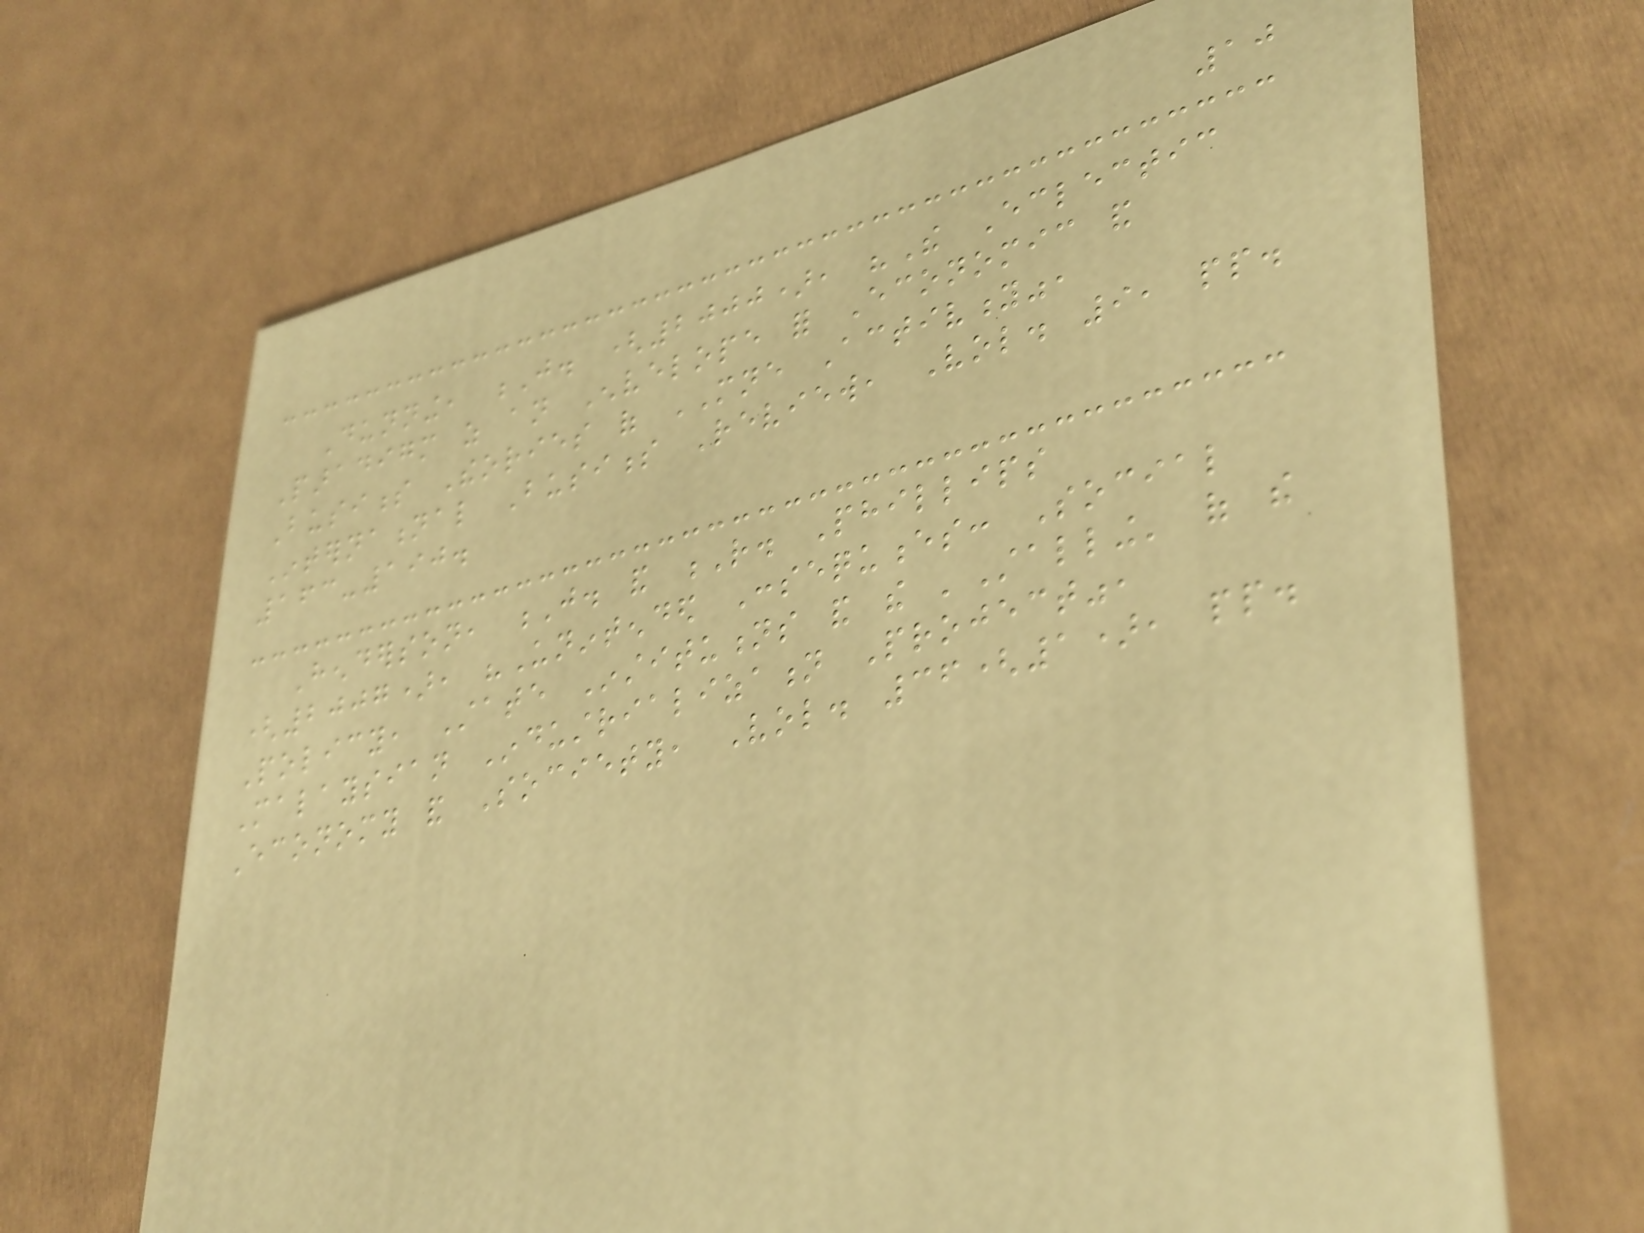10
Dunning, J. (2000), "The Eclectic
Paradigm as an Envelope for Economic and
Business Theories of MNE Activity",
International Business Review, Vol. 9, pp.
163-190.
Henderson, J. and R. Phillips
(2007), "Unintended Consequences: Social
Policy, State Institutions and the 'Stalling' of the
Malaysian Industrialization Project",
Economy and Society, Vol. 36(1), pp.
